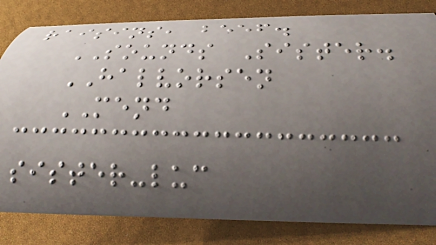raisins, beef.
SOUNDS Sister.
HALVORSEN
MEND
sister-luc
